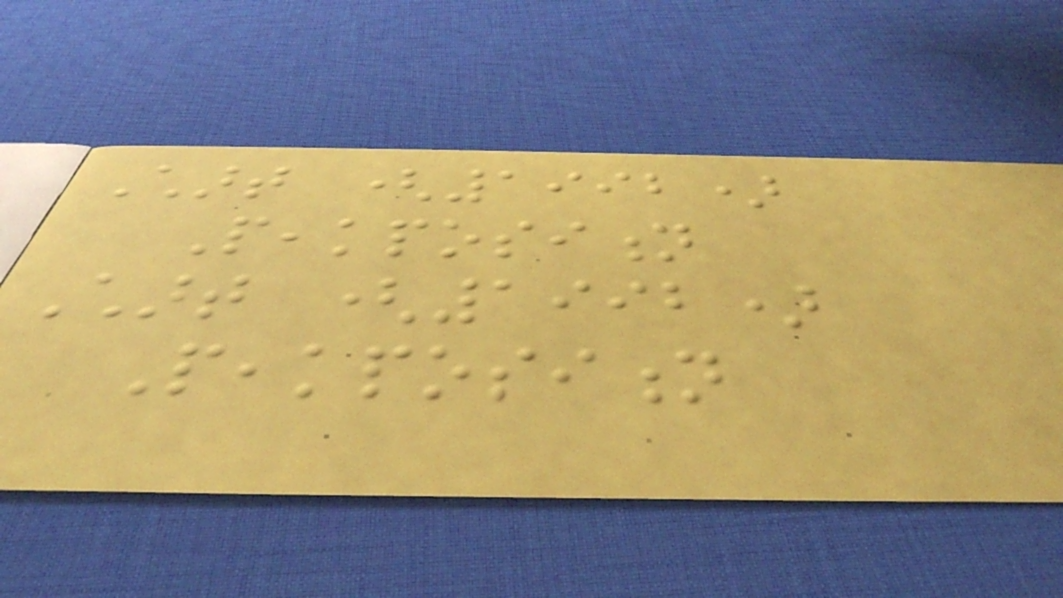Chart (1992)
Peakposition
Chart (1992)
Peakposition
